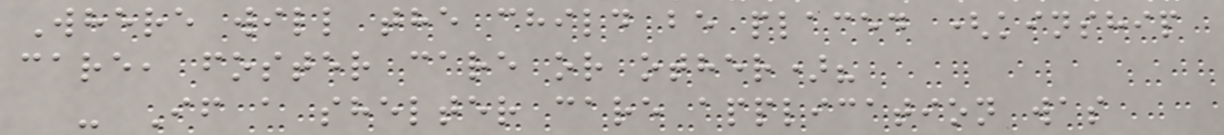Where will the child be placed (kinship
care, foster care or other)?
- If a shelter care application was
